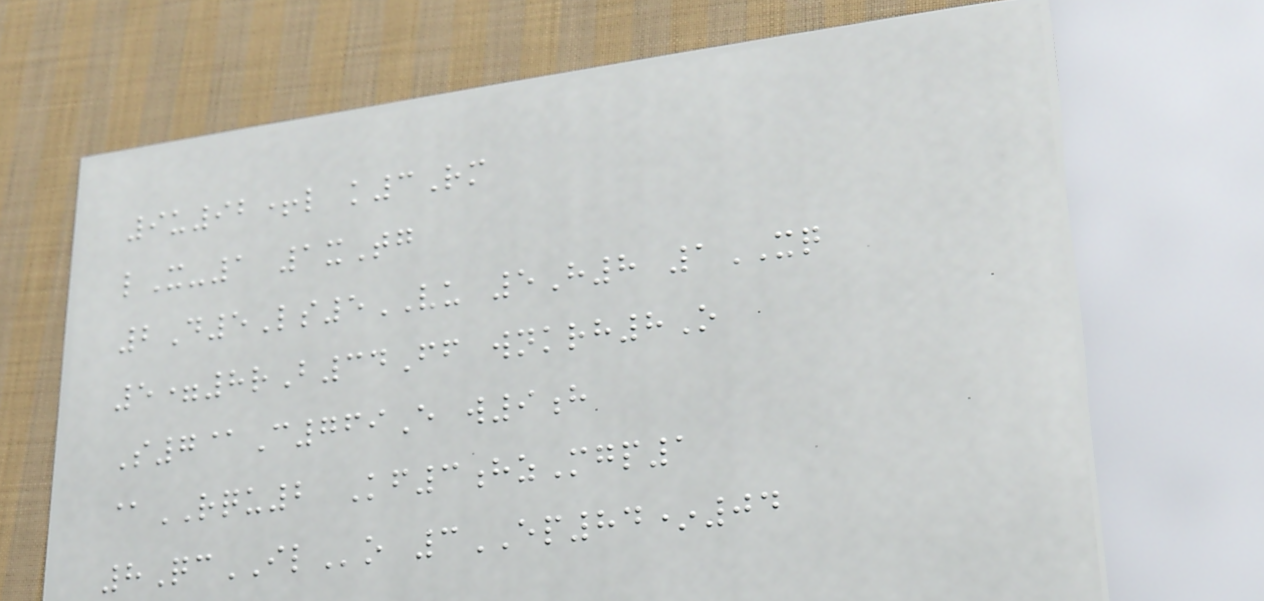9u92+l k3Rm
lX-1 1xTg
2D5Ls5VU 5H8 1XQ
5=8rB34Ff wnkrh8O
S7@C769E w9h
@RQU2 Kf3hzMgp1
8QcILo 3EP84*04
